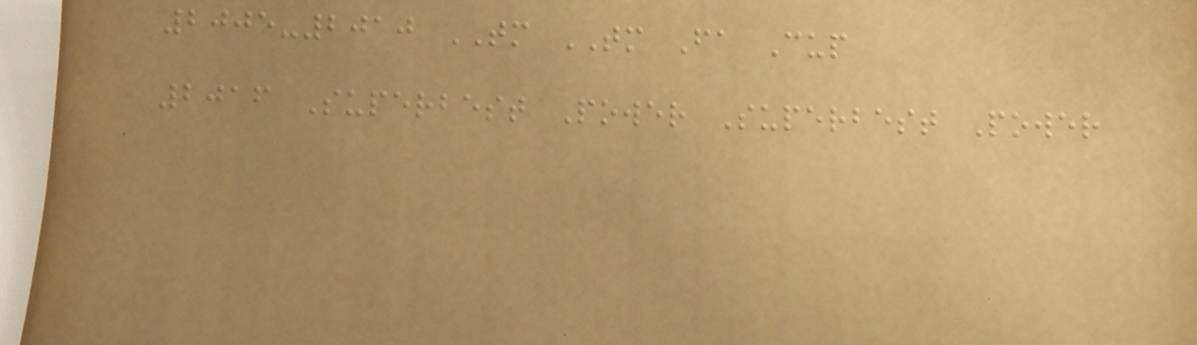2005-2010 TM TM Fa Cup
2016 Superbest Power Superbest Power
